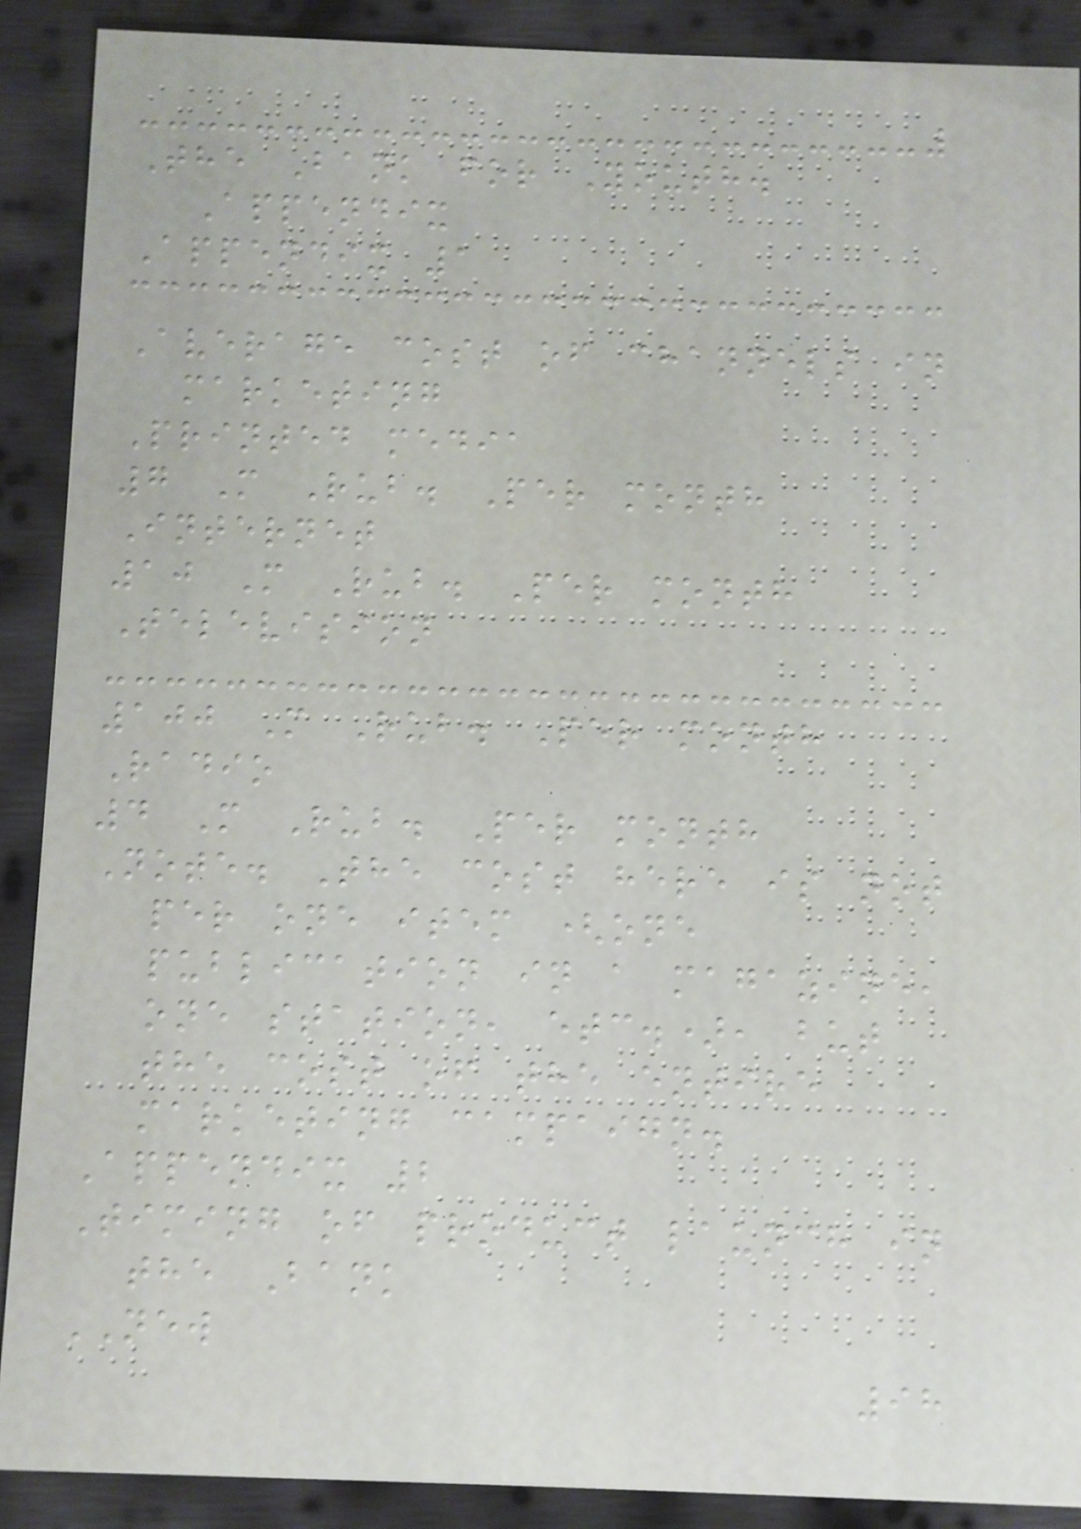The Bank for Youth.
Appendix
Appendix 1
Average cost of channels in
marketing
Printed media
7 M Rub. Per month
Internet
10 M Rub. Per month
Television
100 M Rub. Per month
Radio
4 M Rub. Per month
Note. The cost here is not
per one item (one
publication in a magazine,
one station, etc.), but
the cost of the entire
marketing campaign.
Appendix 2
Timing of product launch in
the Bank
NEW
98
